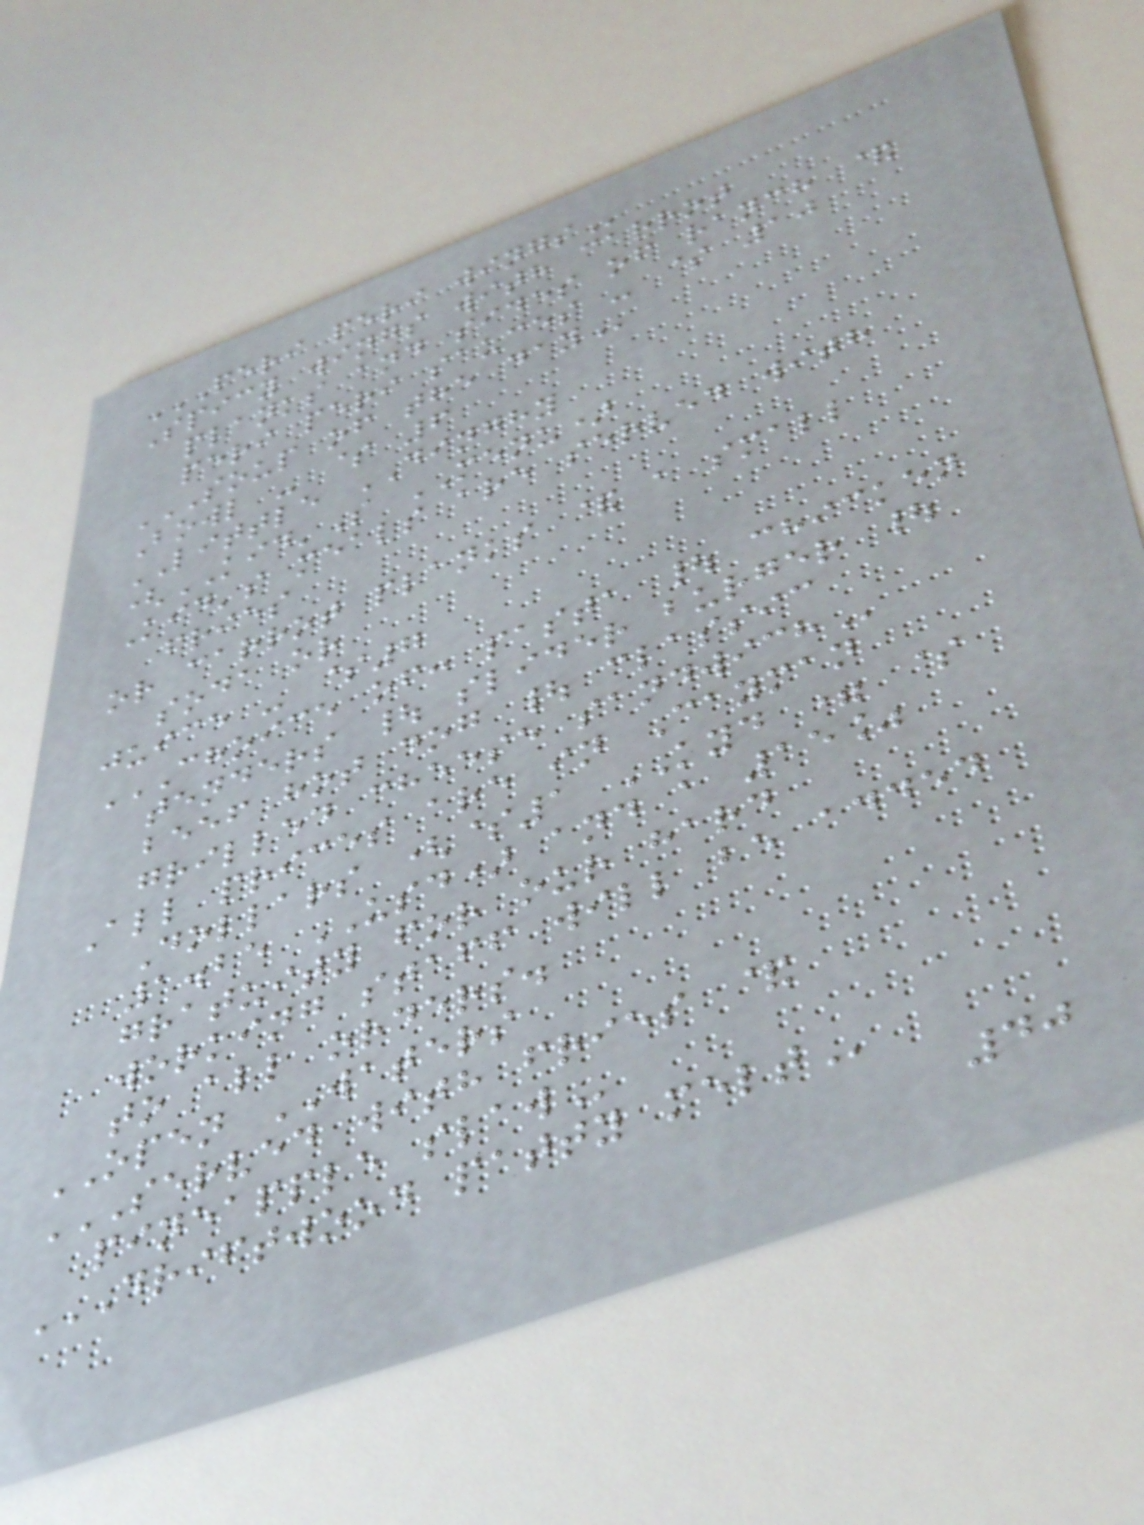PERI PERI WINGS
Spicy wings with carrot
planks and sides of ranch &
peri peri sauces - $ 10
SOUP OF THE DAY
Bowl - $ 6
LITTLE DINGHY
(KID'S MENU)
Kid's meals are served with
fries
or carrot planks & a small
soda or
juice - $7
CHOICE OF: PASTA | CHICKEN
TENDERS | SLIDER BURGER |
BEEF HOT DOG | CLASSIC
GRILLED CHEESE SANDWICH
All prices are in Cayman
Dollars ($1 KYD = $
1.25 USD) and a 15%
gratuity for our hard
working staff will be added
to all orders.
OPEN WATERS
SERVED WITH FRIES &
PINEAPPLE SLAW
DRIFTWOOD PATTY MELT
40
